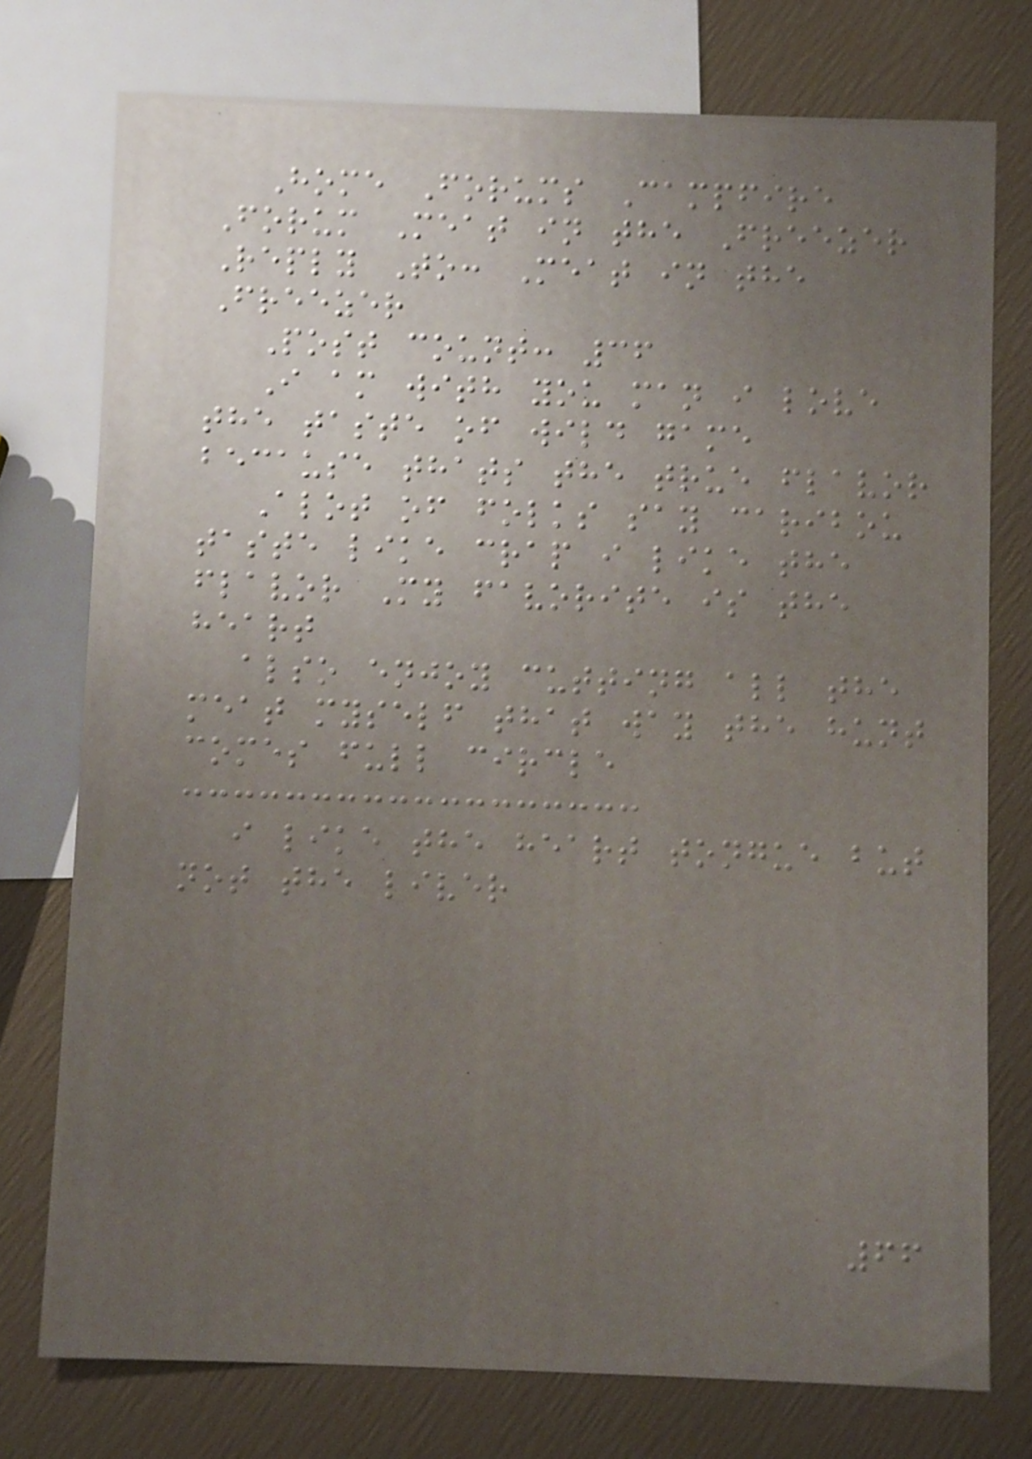Home Forums Campfire
Forum Meat in the Freezer
Reply To: Meat in the
Freezer
Post count: 36
I am with you man i love
the taste of wild game
because thats the true flavor
Alot of folks say caribou
taste like crap i like the
flavor My favorite is the
heart
also enjoy cutting all the
meat myself that way the hunt
comes full circle
i like the heart tongue but
not the liver
66
